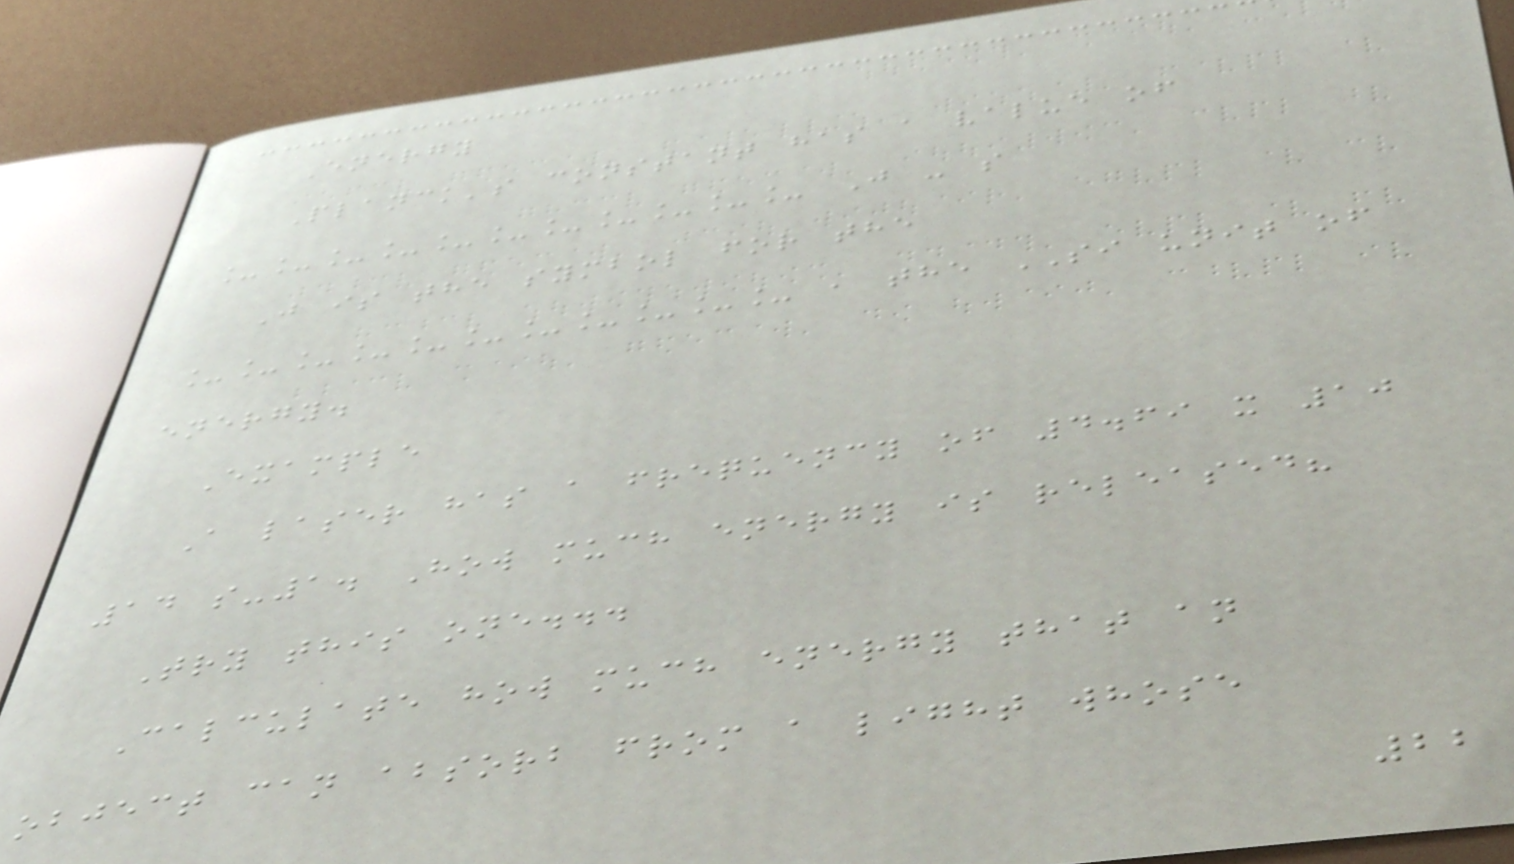Energy
Planck's constant has a value of
___________ J - s
J is the symbol for the
___________ , the SI unit of
energy.
Example
A laser has a frequency of 4.69 x 10
14 s-1. How much energy is released?
Try this one...
Calculate how much energy that an
object can absorb from a light whose
22
